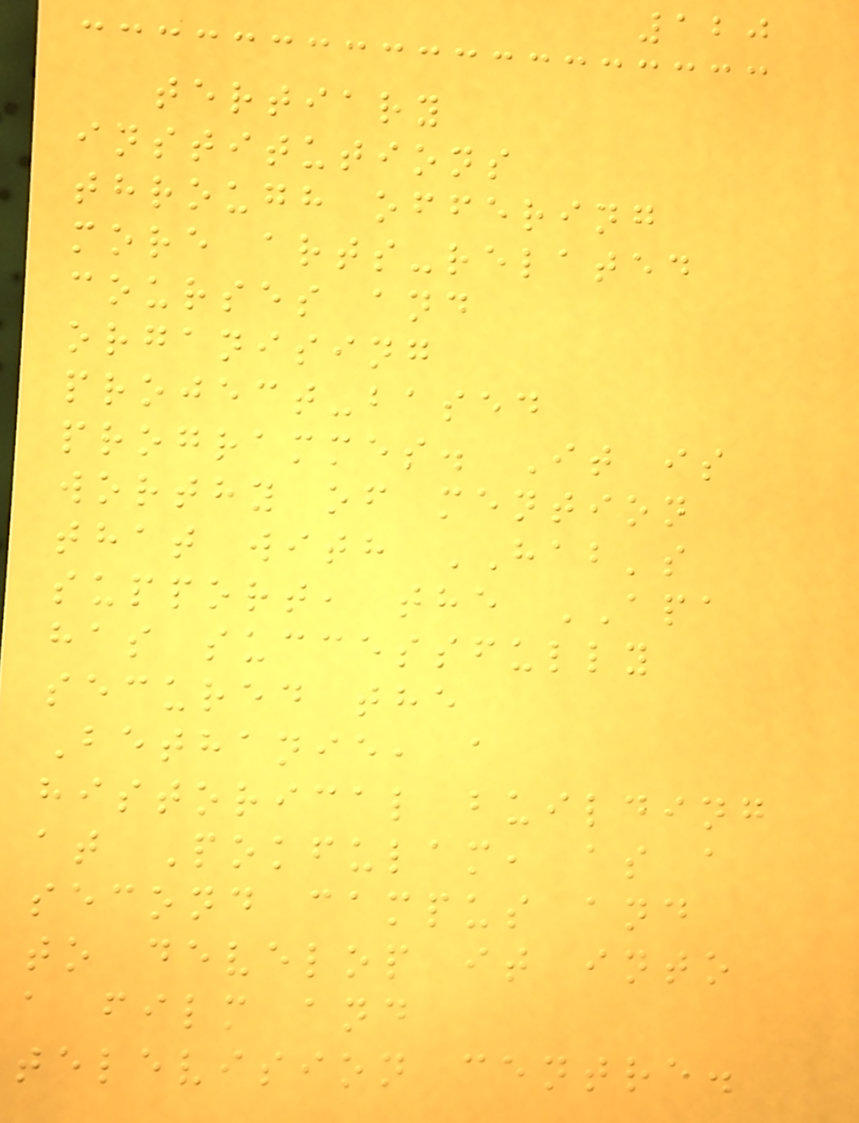120
tertiary
institutions
through offering
more arts-related
courses and
organising
project-based
programmes. It is
worthy of mention
that with HAB's
support, the APA
has successfully
secured the
Bethanie, a
historical building
at Pokfulam, as a
second campus and
to develop it into
a film and
television centre.
